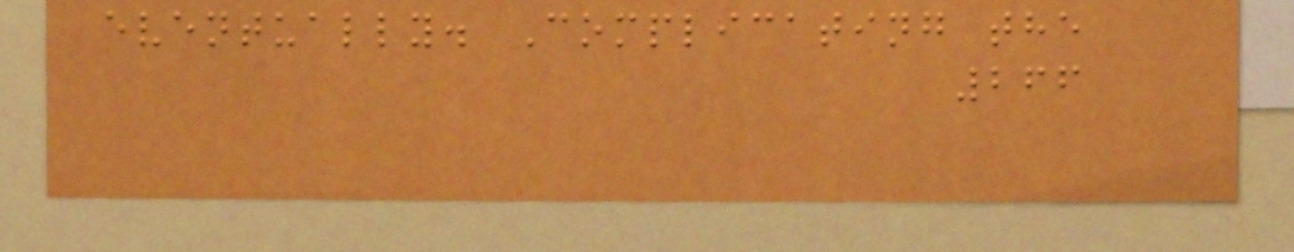eventually. Complicating the
266
